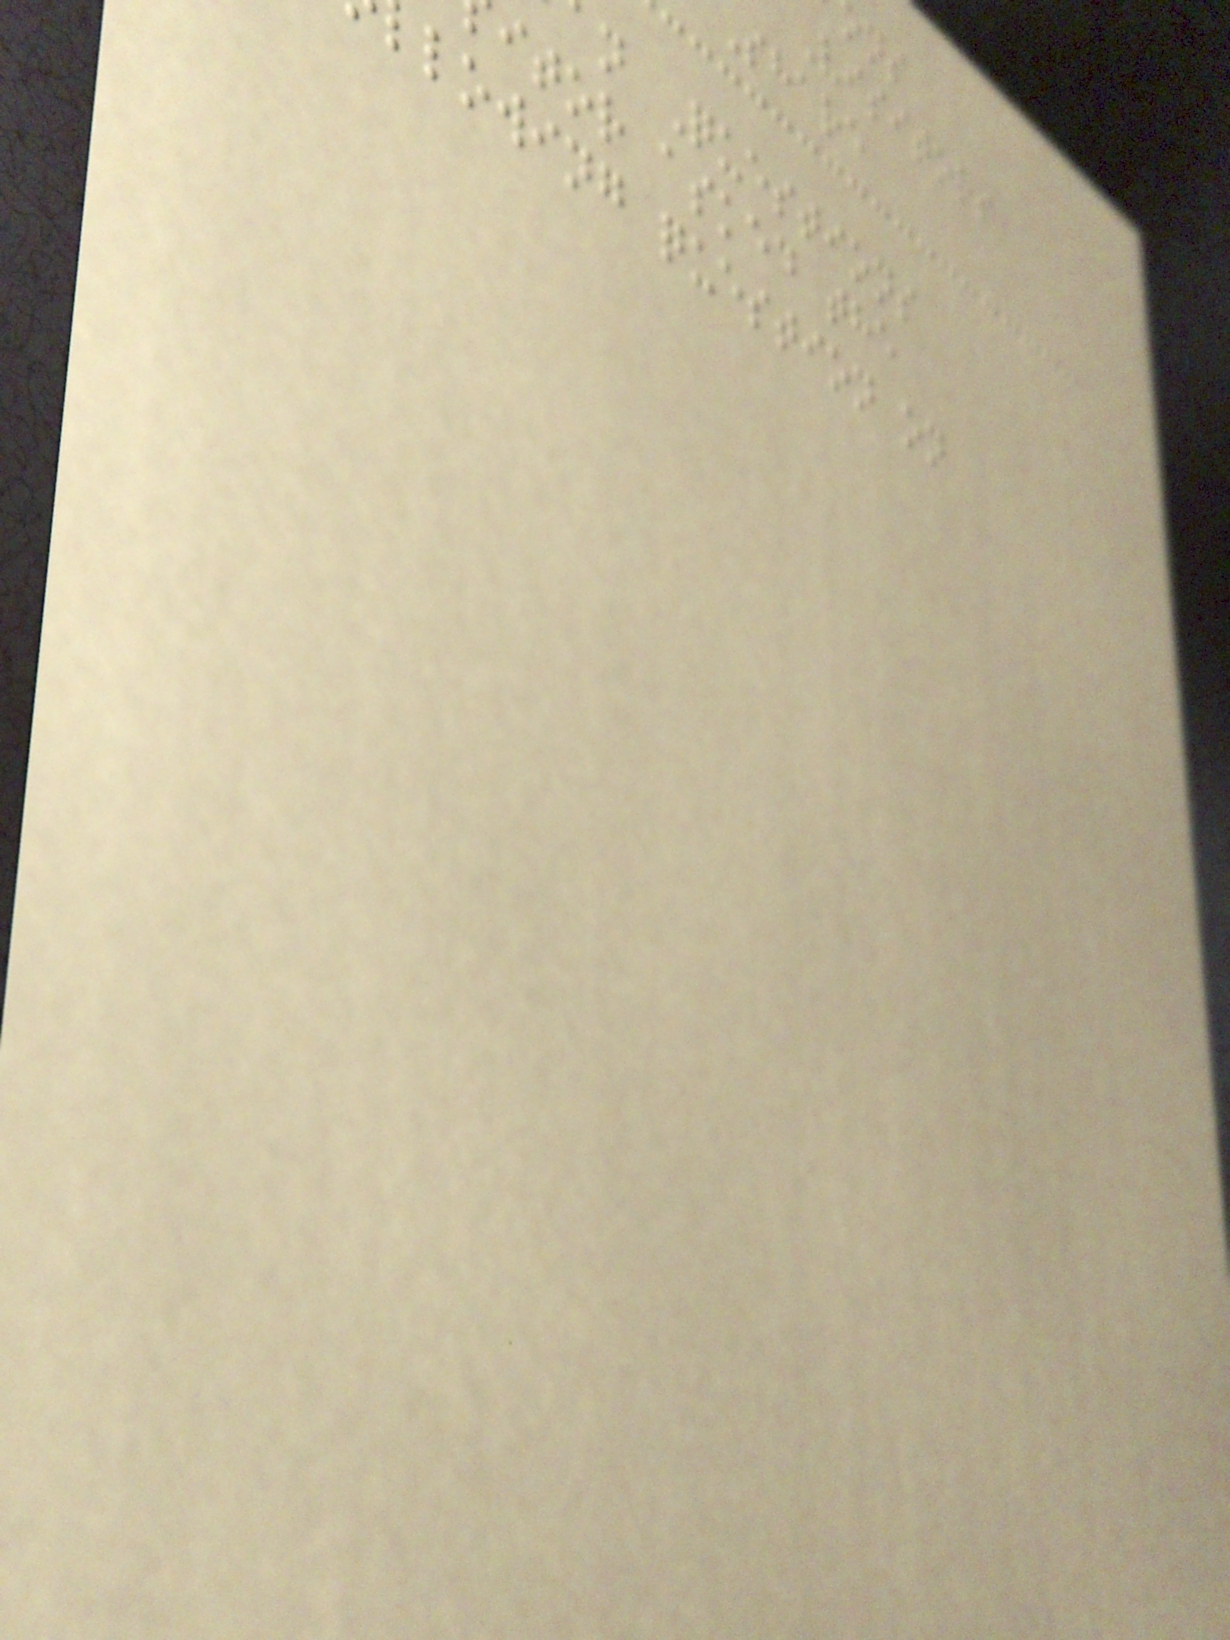Visitors
share
n Questions
itor asked the
lowing question on
